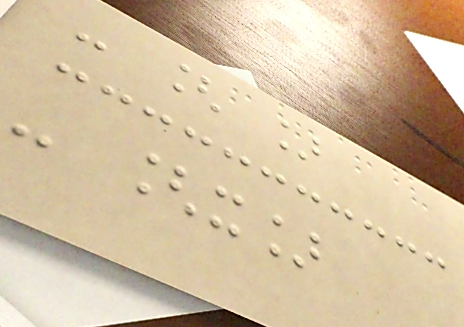- [ ]
- [x]
